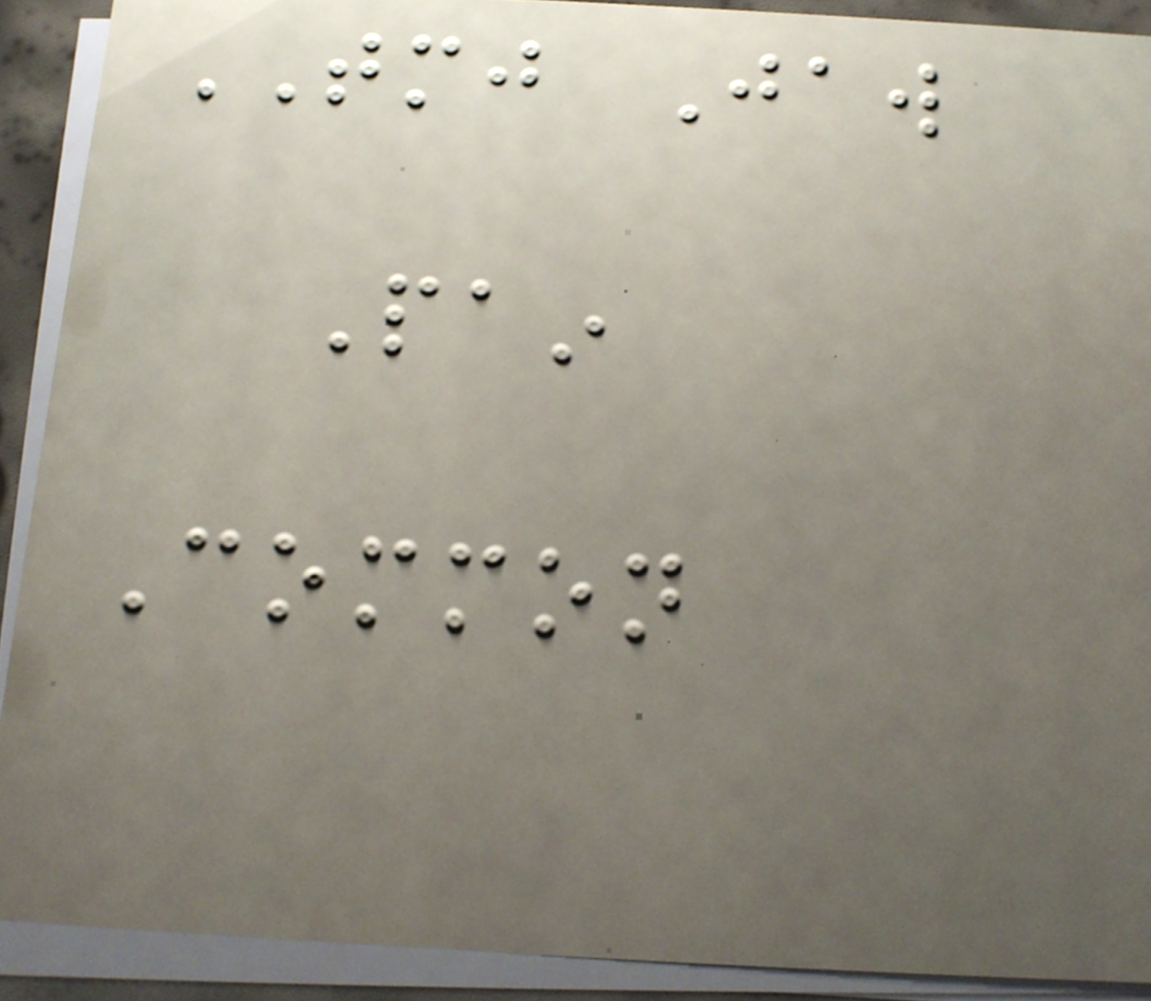TMJ Jaw
Pain
Common
